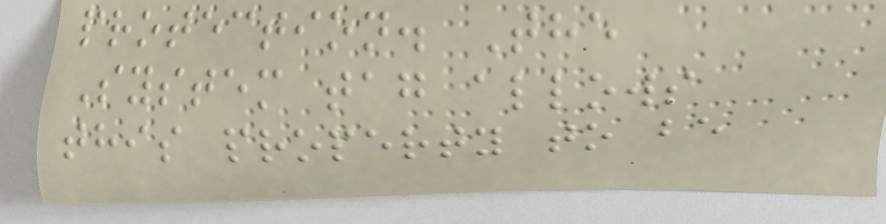protection. The
System tag allows
this property to be
